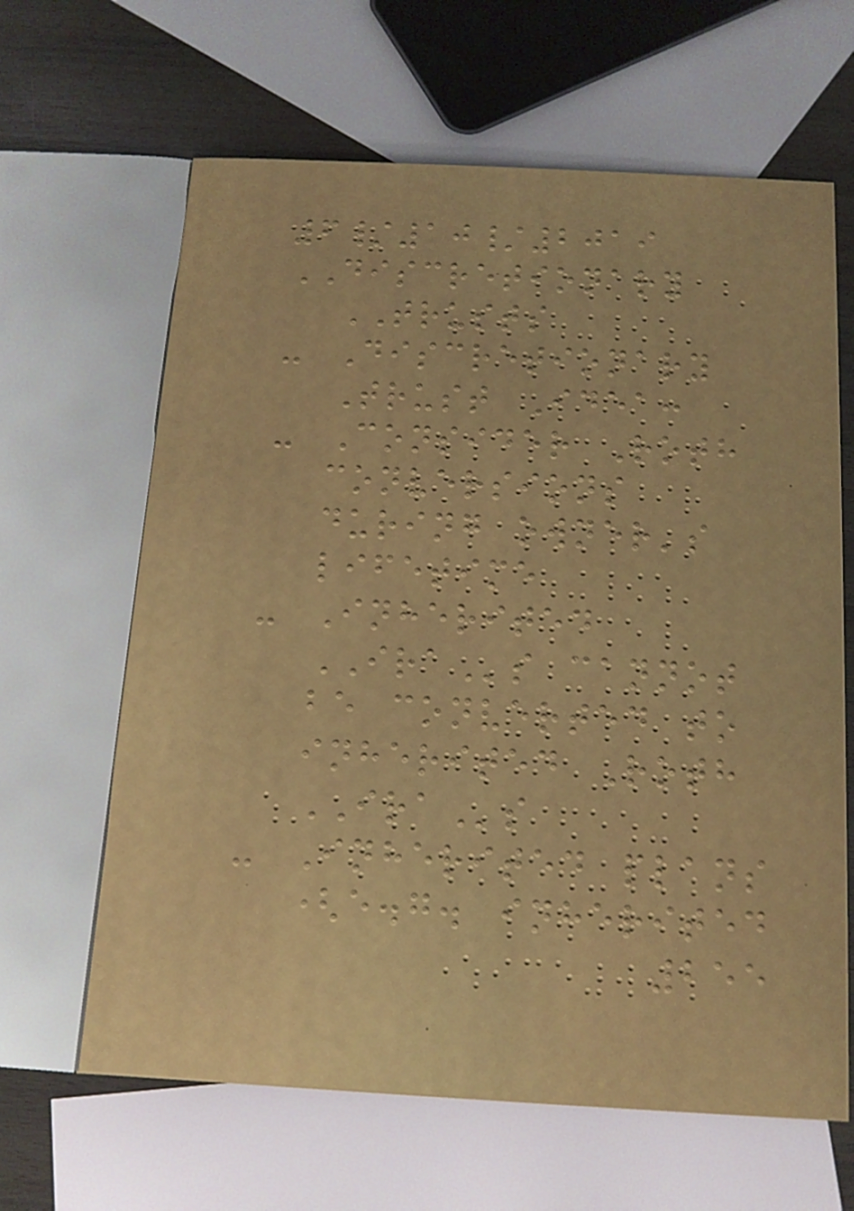6/10/2019
DISCRETIONARY
TRUSTS
- Discretionary
Trust Idea:
- Consider Roth
conversions
during owner's
lifetime
- Inherited
IRAs cannot
be converted to
inherited Roth
IRAs
- Inherited plans
(e.g. inherited
255
